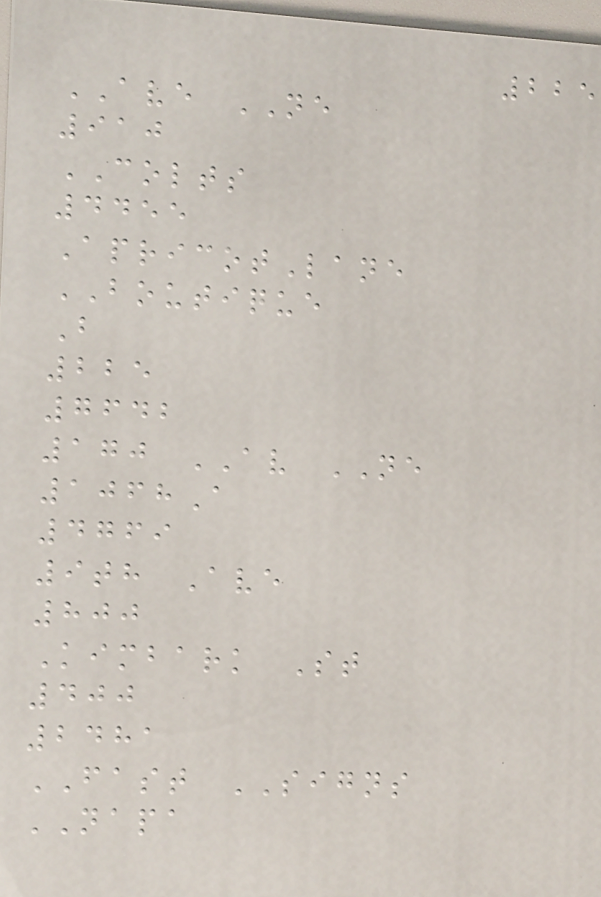225
AVE NE
910
COLTS
4455
ApricotLane
BOUTIQUE
B
225
7642
170 AV NE
1068A
4769
9th Ave
800
Kimbark St
400
2481
FAST SIGNS
NAPA
